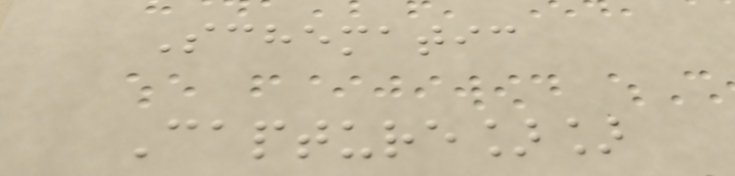Schematic
Capture]]
